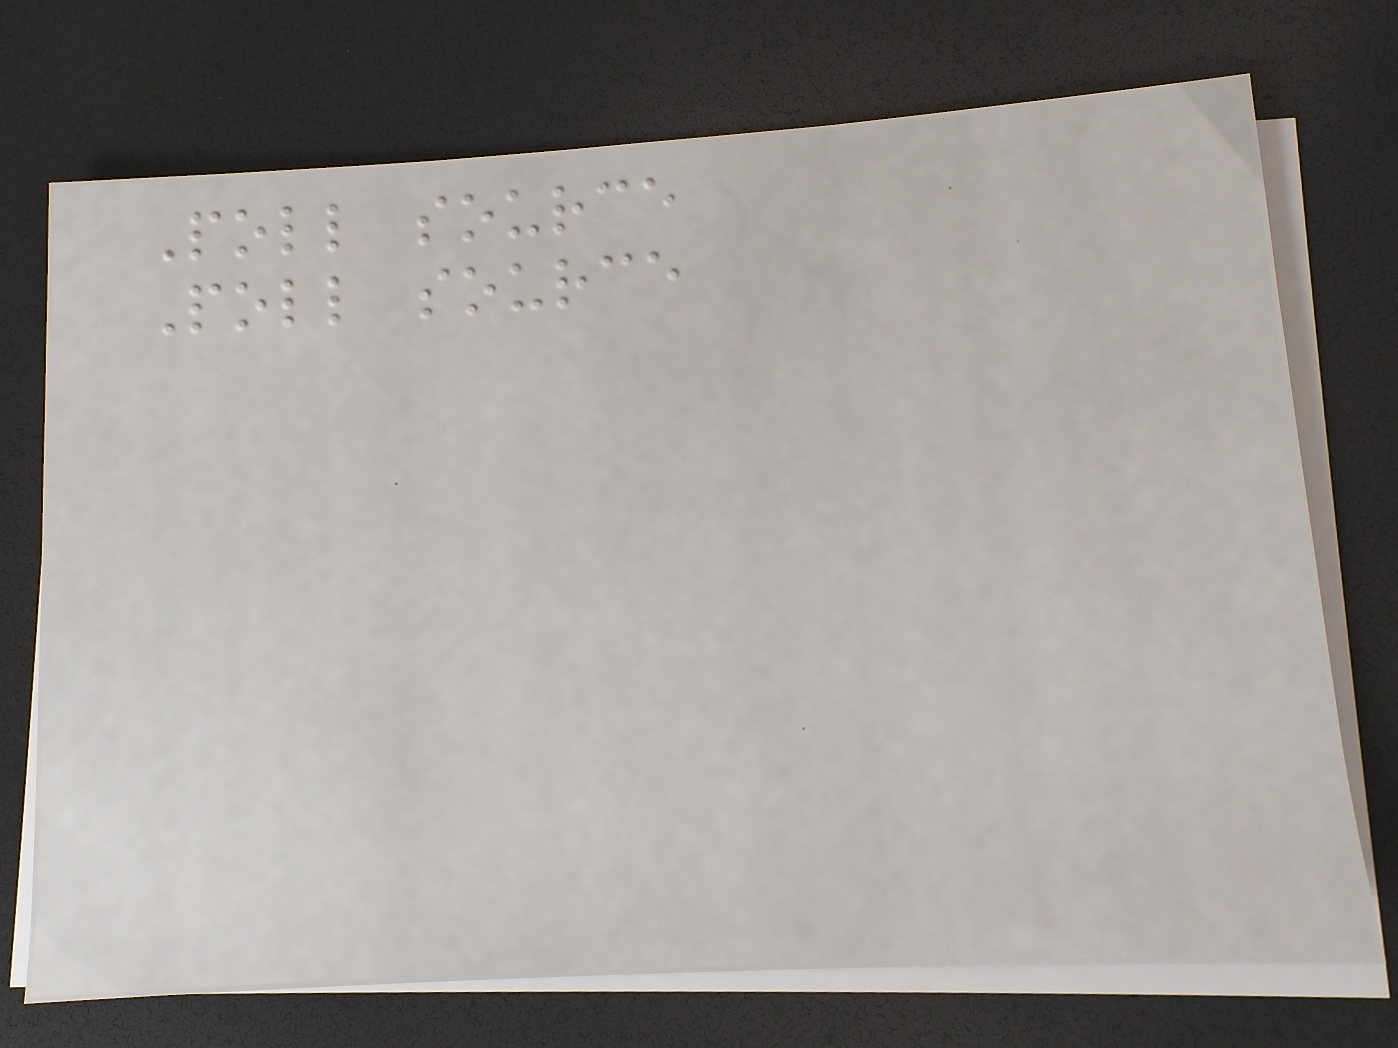Poll source
Poll source
